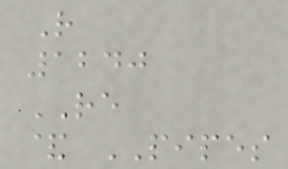R
1240
RE
& PIPES
